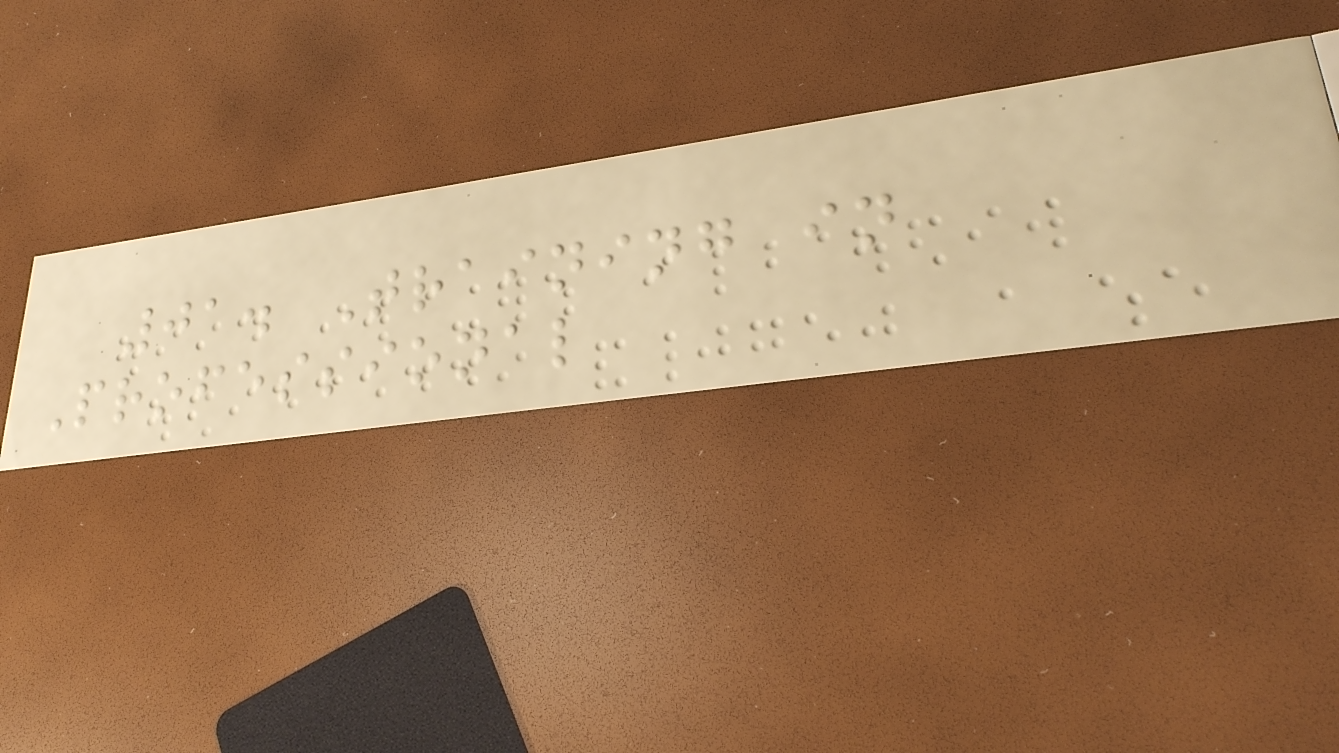01. Training in
Professional
